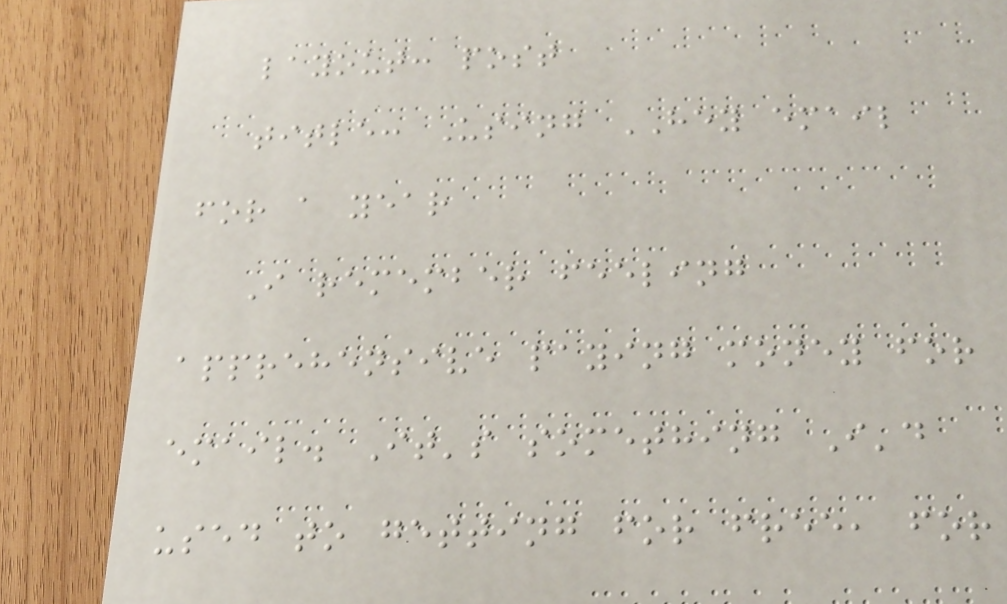layout: post
title: Using HEY email
for a year
I remember feeling
apprehensive paying money for
email. It's something I'd
used to getting for free, for
